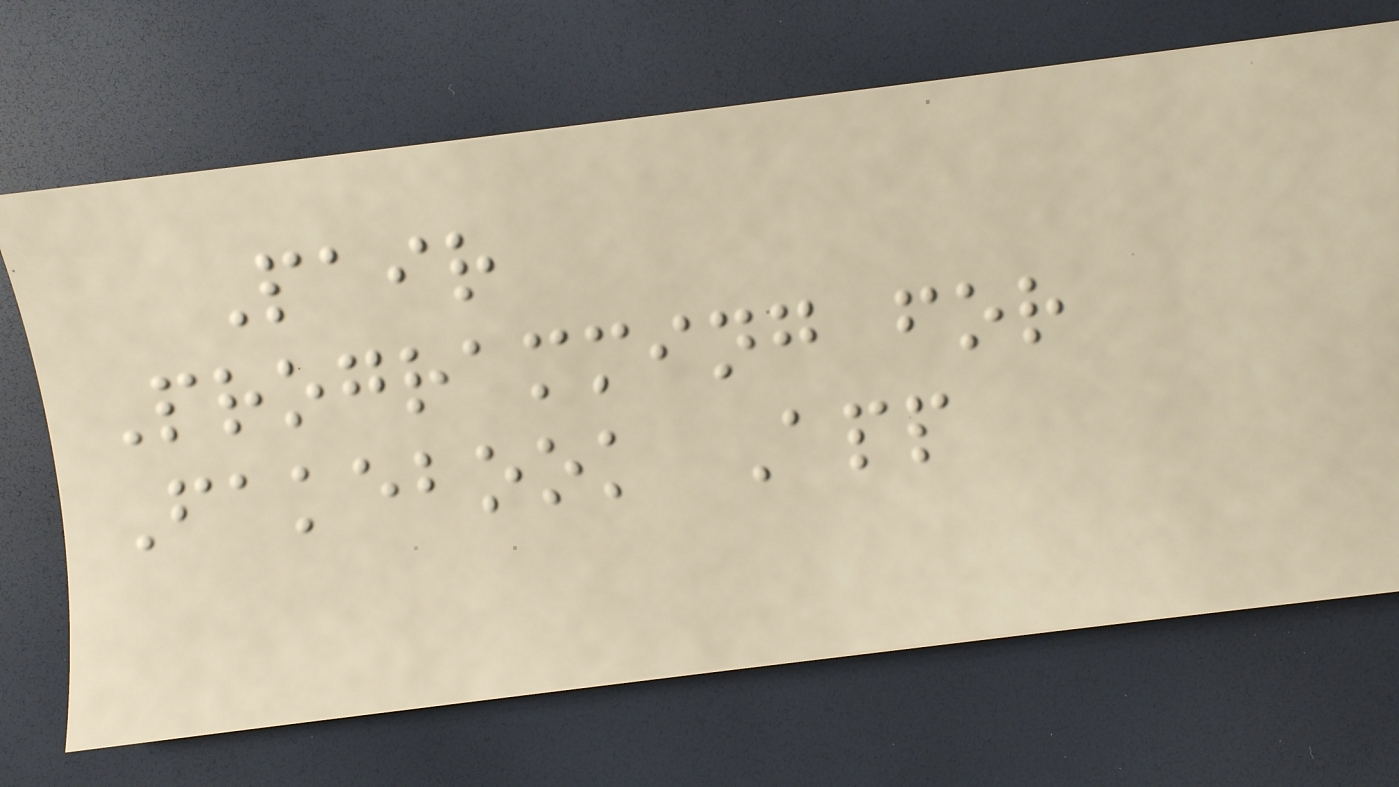Pair
Programming for
Fakebook App
